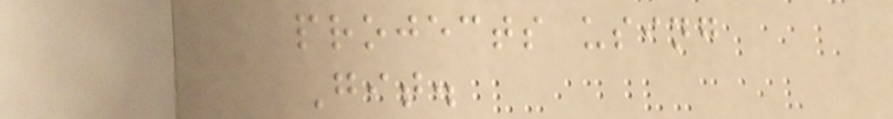projects using
Git.
